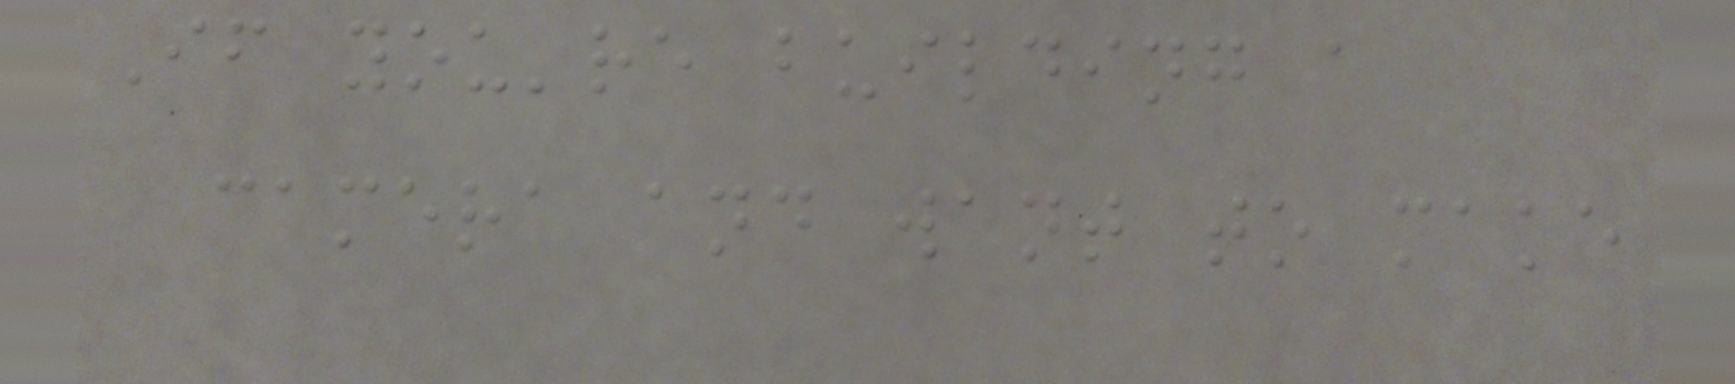If you're building a
camera and want to make
